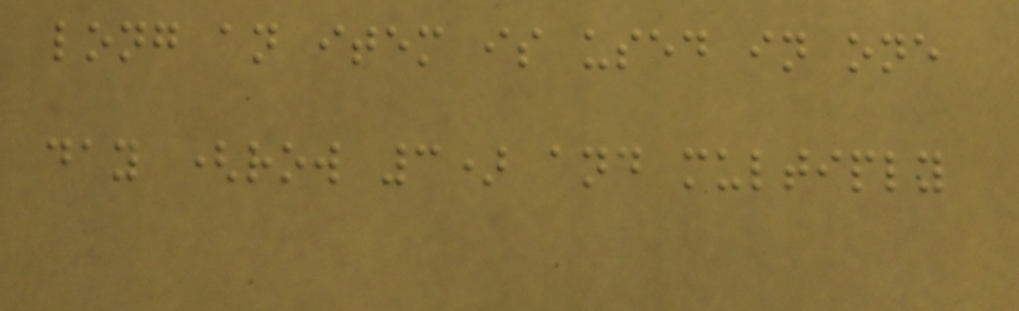long an item is used in one
day (row 3) and multiply
